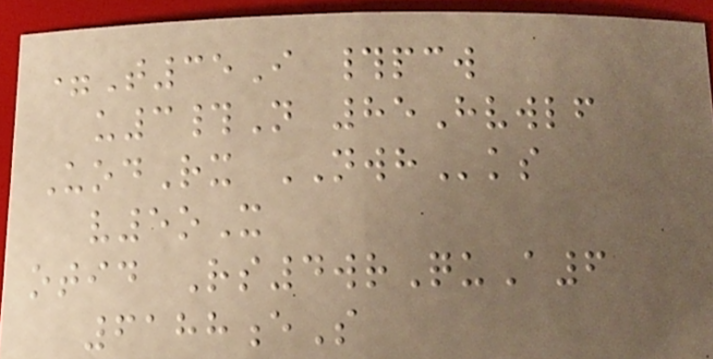=T35I #pcw
u3#N 85Hvwlf
UodRx NWHks
v5oX
otid Rs4wrQuA6
6188eS
